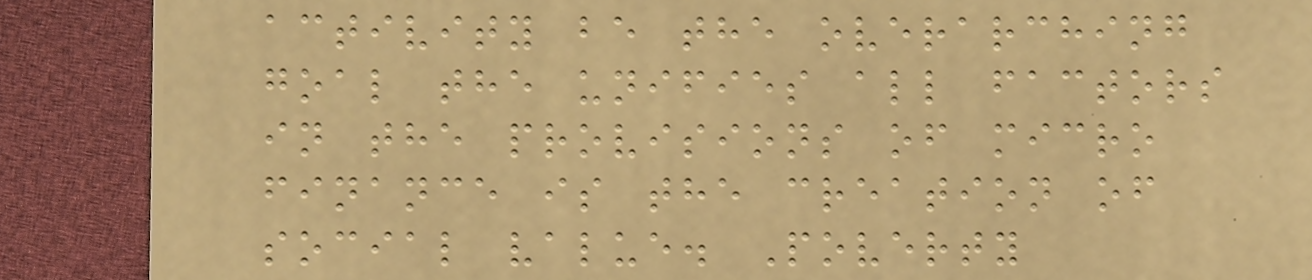activity be the overarching
goal the unifies all factors
in the provisions of micro
finance is the creation of
social value. Poverty
